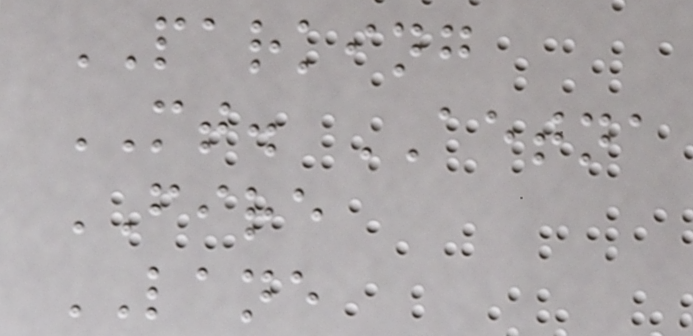PARKING
MT. AETNA
FIRE
LANE
